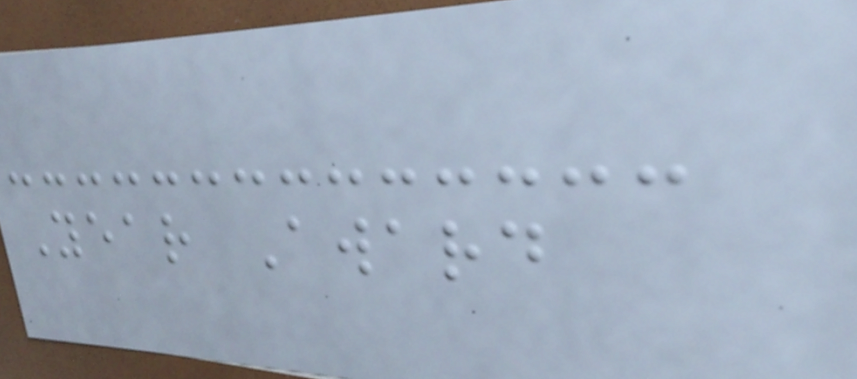Year Award
